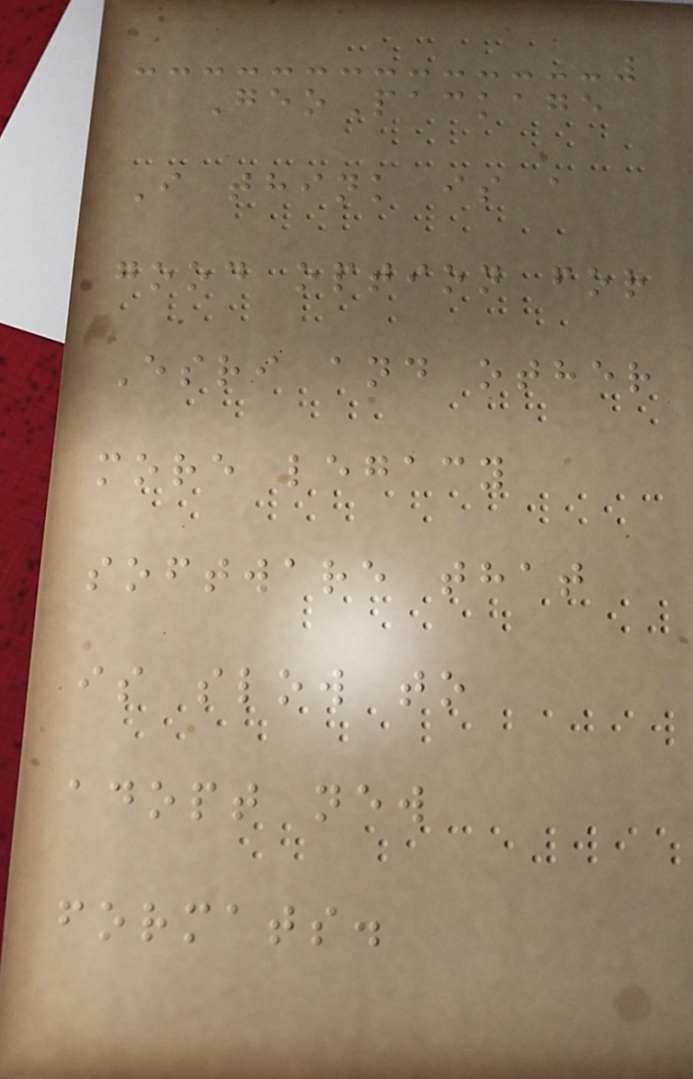GeoPackage
I think is a
good option for
Esri and other
more legacy
software that
is slow to
adopt new
formats.
